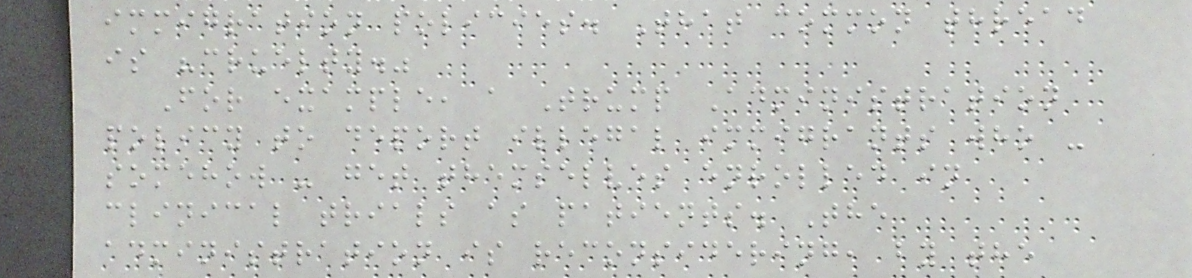immigration policies. That common thread
is "cruelty."
For example, a Trump Administration
policy to deport illegal immigrants who -
somehow - get themselves enrolled in
clinical trials as patients. The
administration is reconsidering, by the
